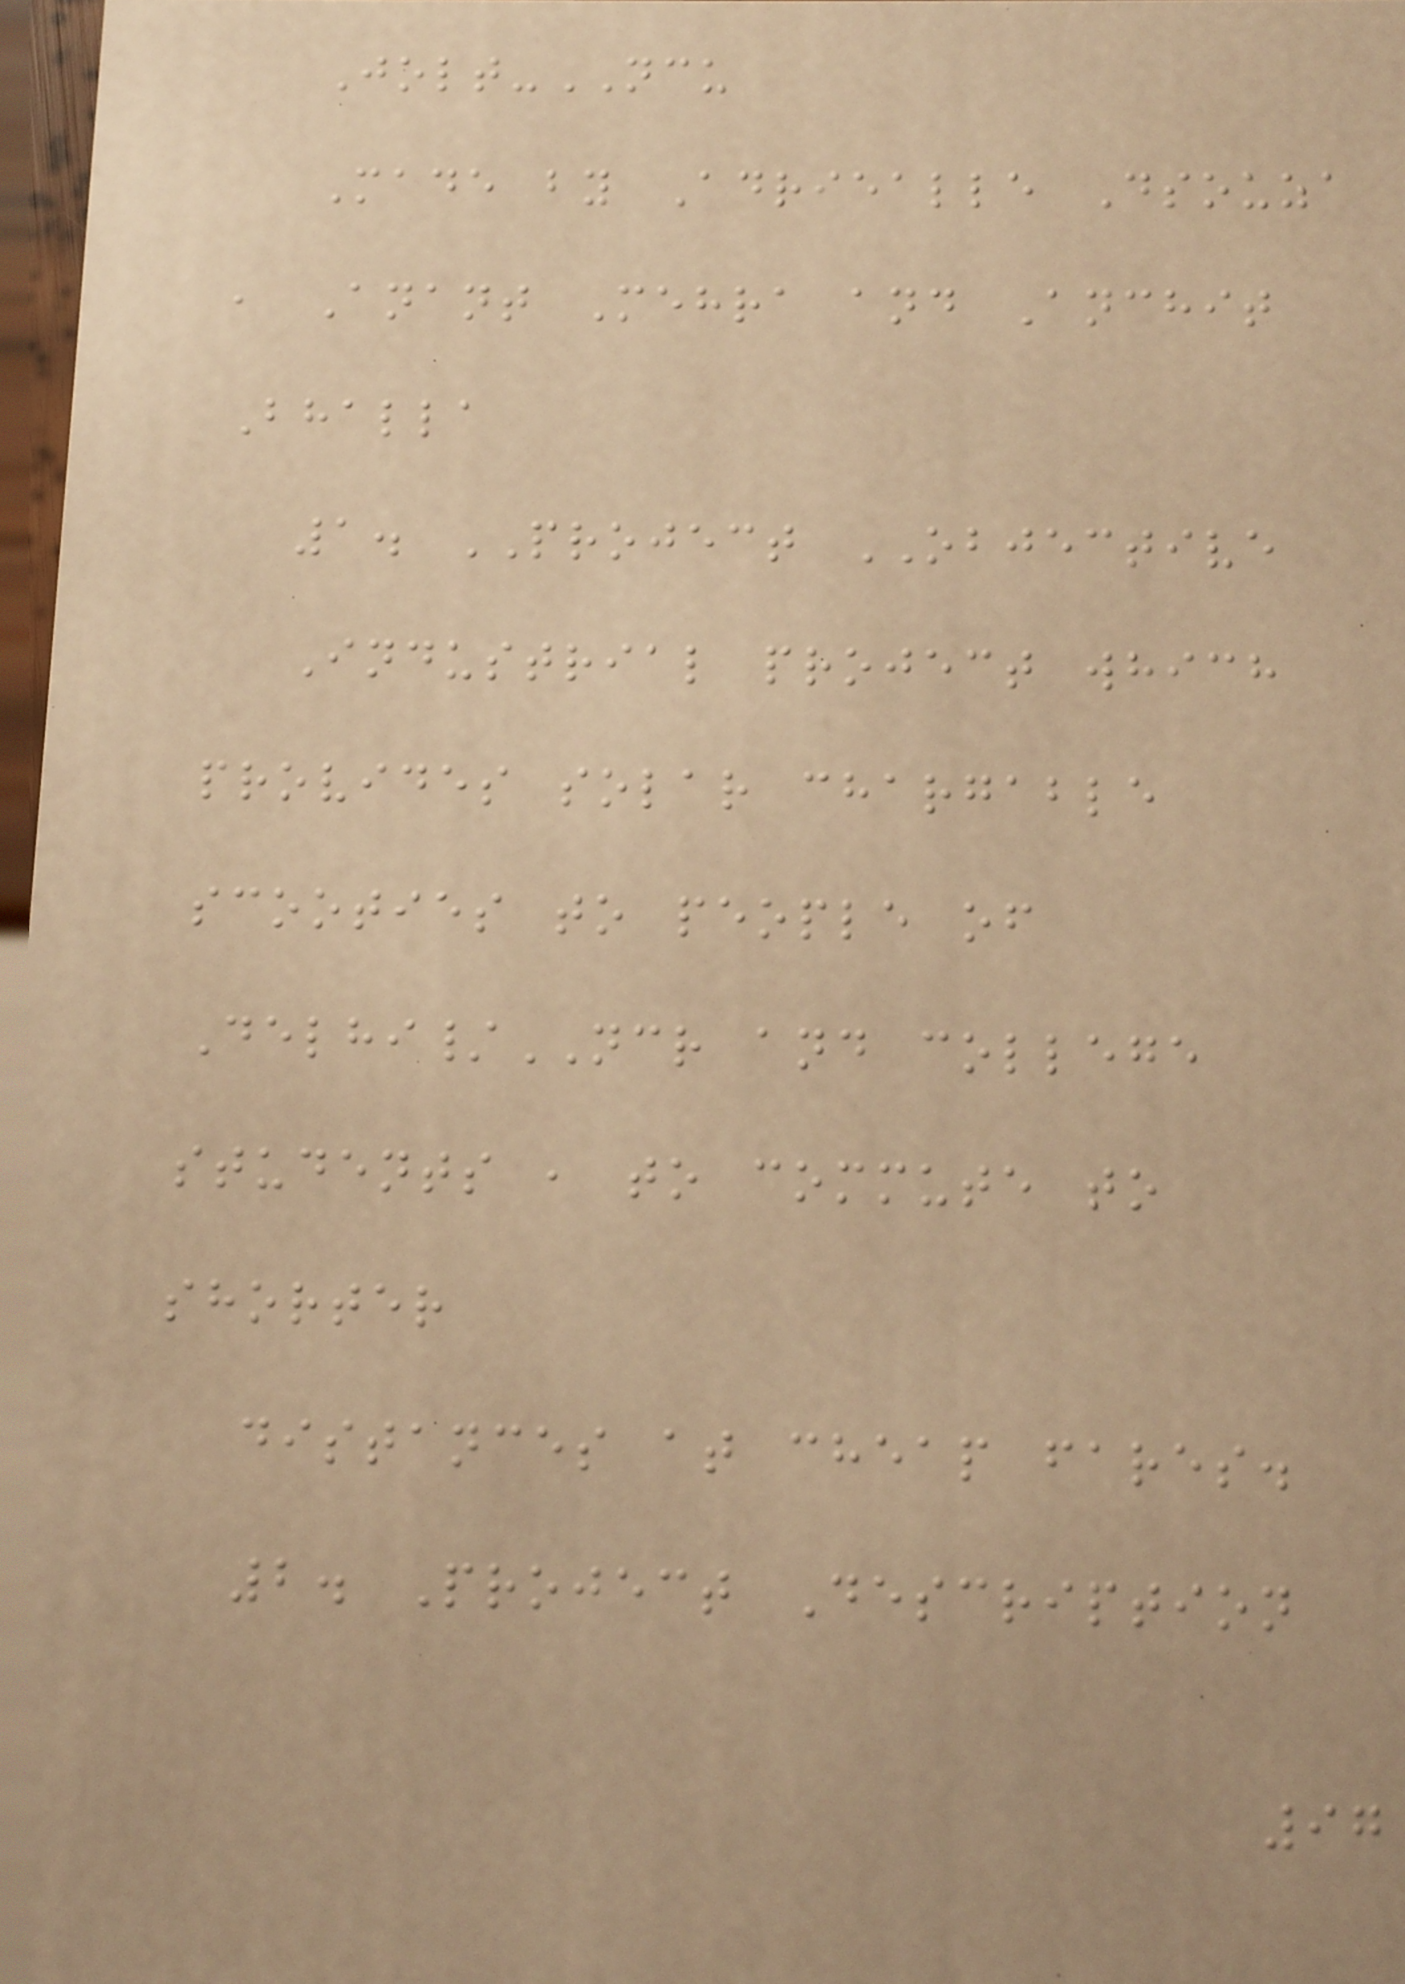Jolt-NCU
Made by Adriealle Dsouza
, Anant Mehra and Anchit
Bhalla
1. PROJECT OBJECTIVE
Industrial project which
provides solar chargable
scooties to people of
Delhi/NCR and college
students , to commute to
shorter
distances at cheap fares.
2. Project Description
97
